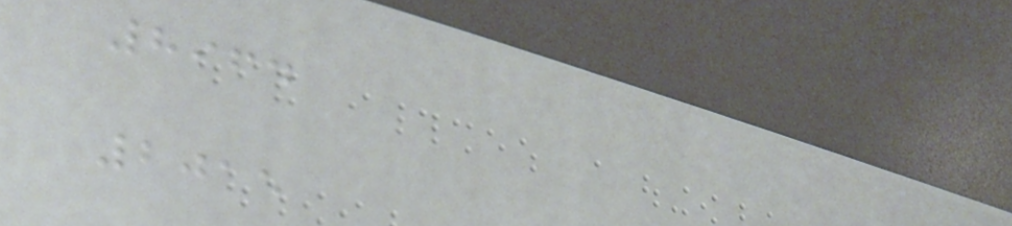8964
2015
